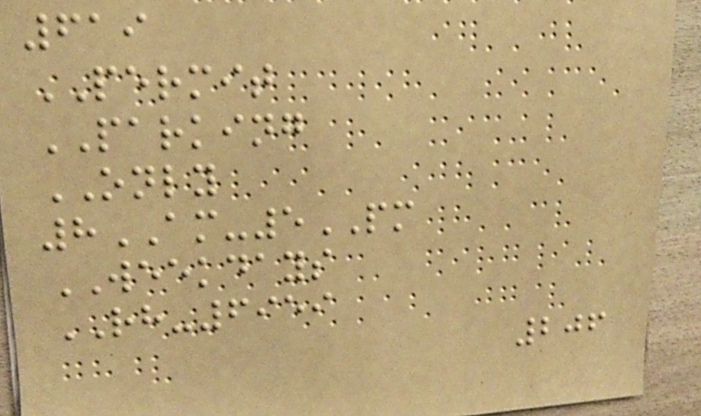619
PERMIT
PARKING
ONLY
8AM-5PM
WEEKDAYS
RH-6959
206
